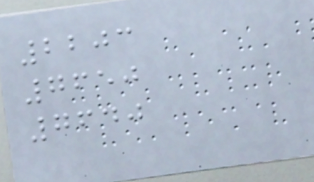2203
7650
7640
